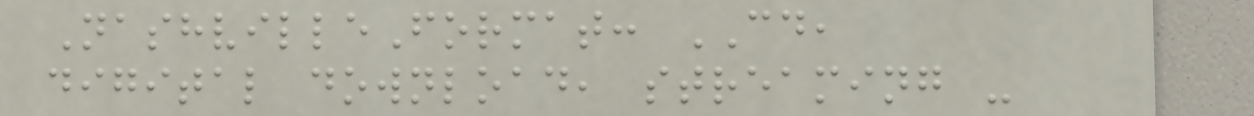NashvilleFormat: CD,
digital download, streaming -
